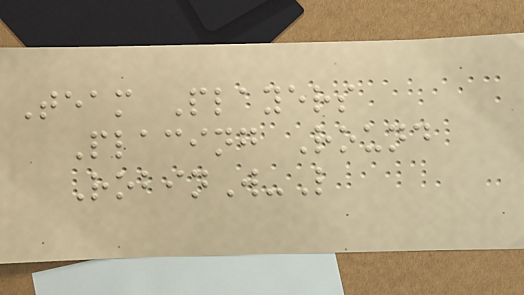Team Players
Placing Round
RobinW-L
